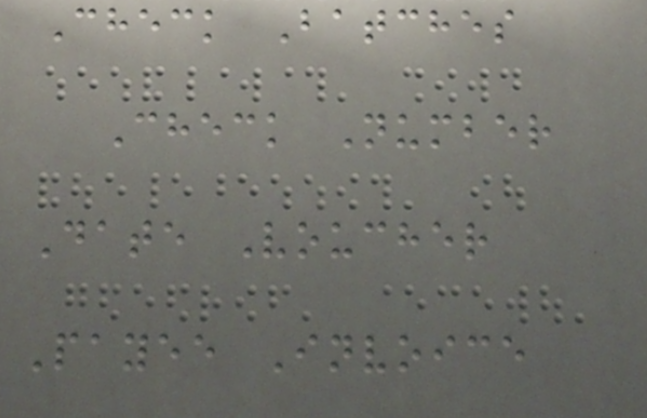Check Batches
Check Number
Date Voucher
Payee Invoice
